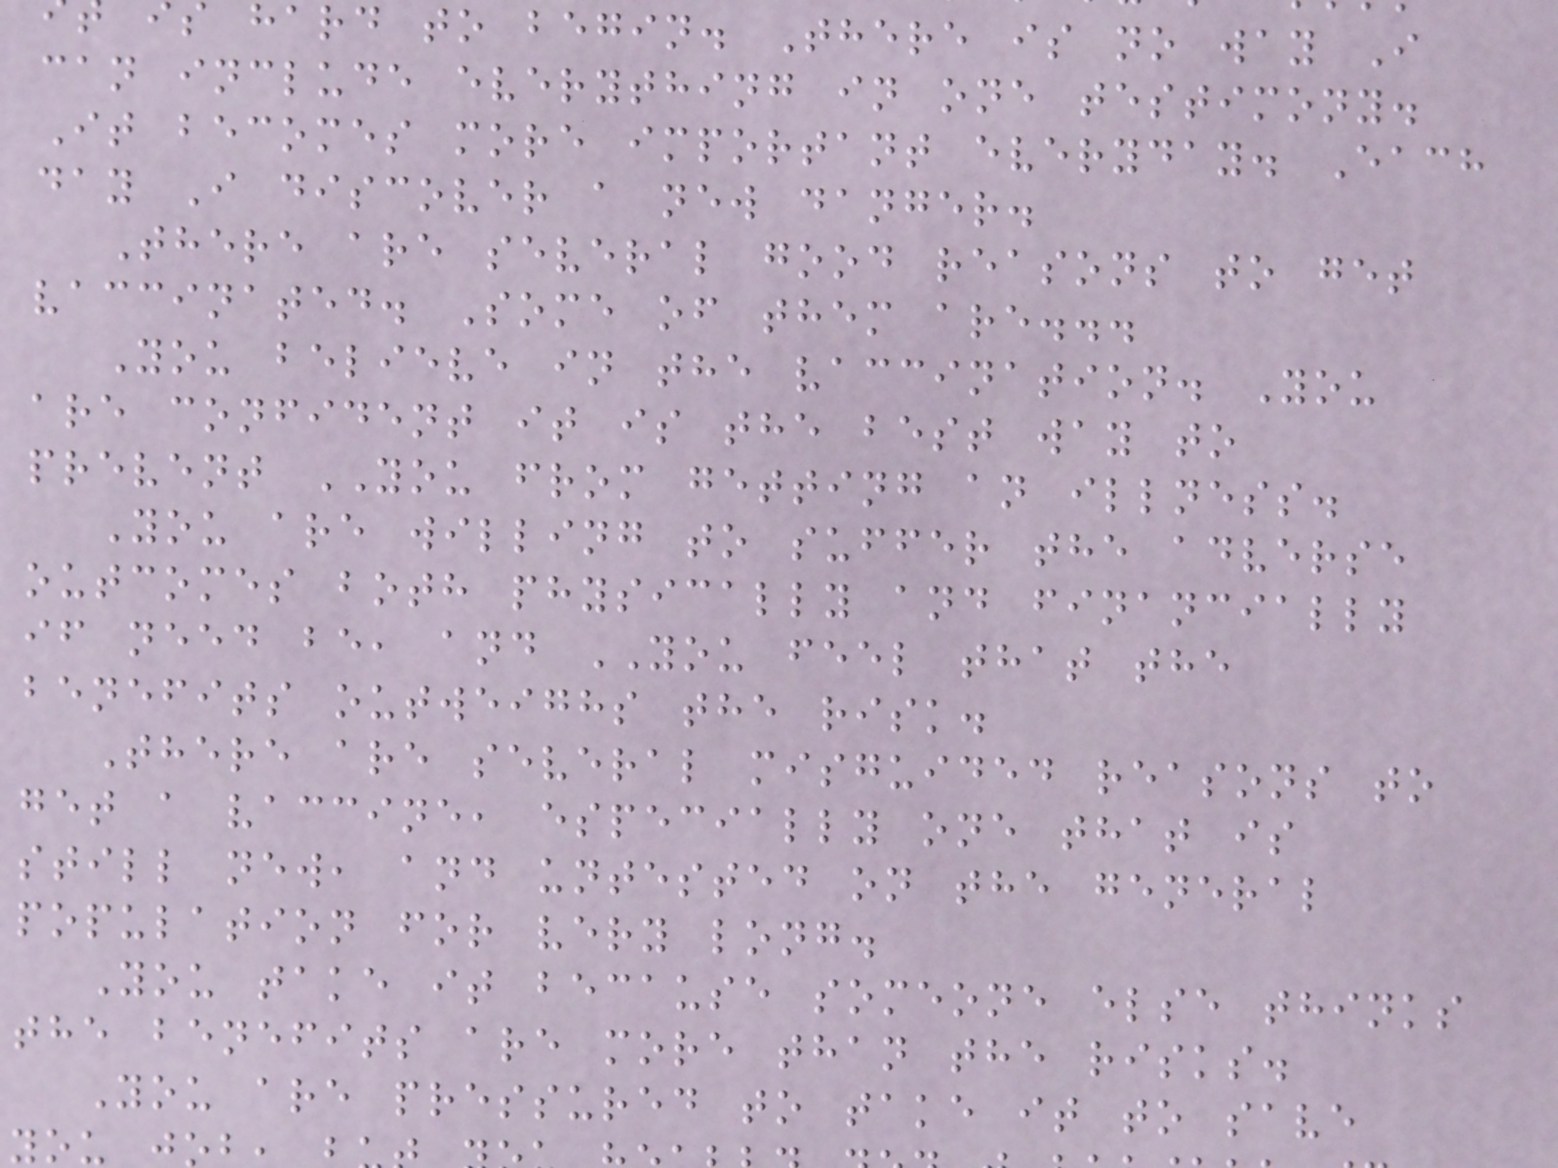hard to begin. There is no way I
can include everything in one testimony.
It becomes more important everyday. Each
day I discover a new danger.
There are several good reasons to get
vaccinated. Some of them are...
You believe in the vaccination. You
are confident it is the best way to
prevent YOU from getting an illness.
You are willing to suffer the adverse
outcomes both physically and financially
if need be, and YOU feel that the
benefits outweighs the risk.
There are several misguided reasons to
get a vaccine, especially one that is
still new, and untested on the general
population for very long.
You take it because someone else thinks
the benefits are more than the risks.
You are pressured to take it to save
